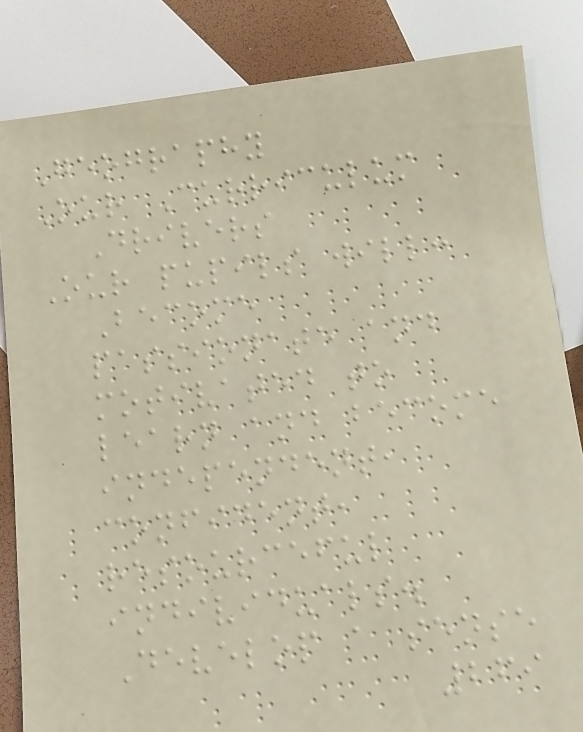Geography
Our Curriculum
Drivers
Our pupils will:
Become
passionate and
motivated to
learn and become
independent,
confident,
resourceful
individuals.
Develop a sense
269
